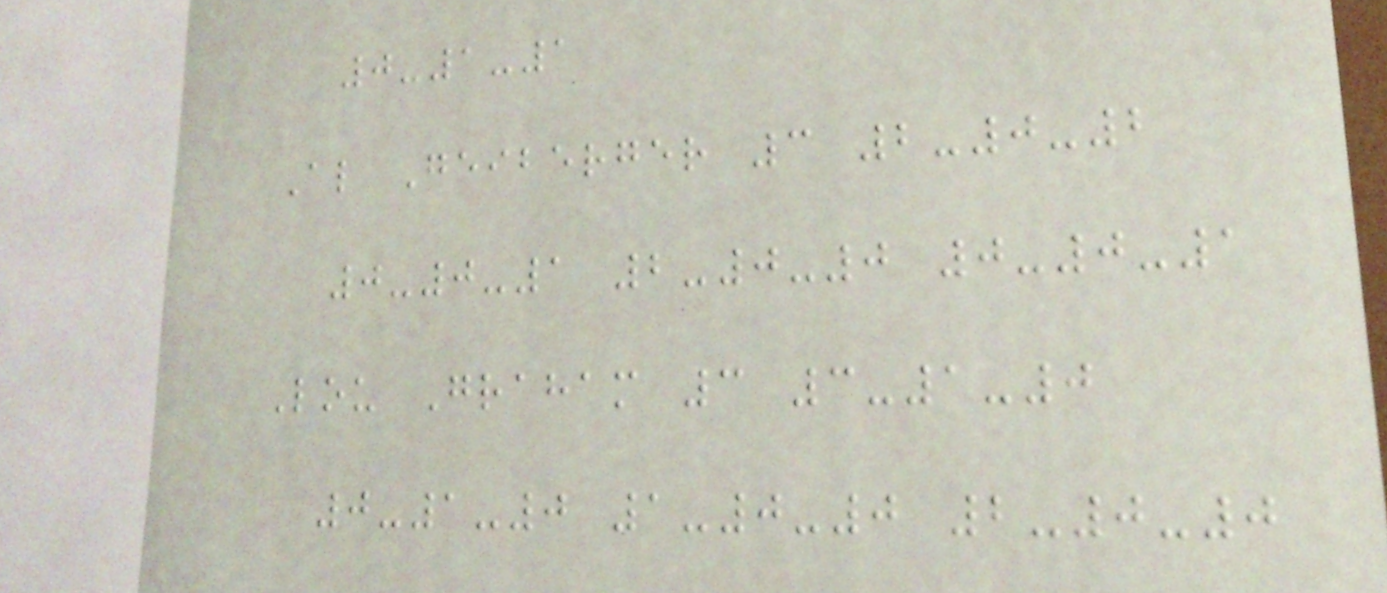0-1-1
Al Geiberger 3 2-0-2
0-0-1 2-0-0 0-0-1
Lou Graham 3 3-1-0
0-1-0 1-0-0 2-0-0
